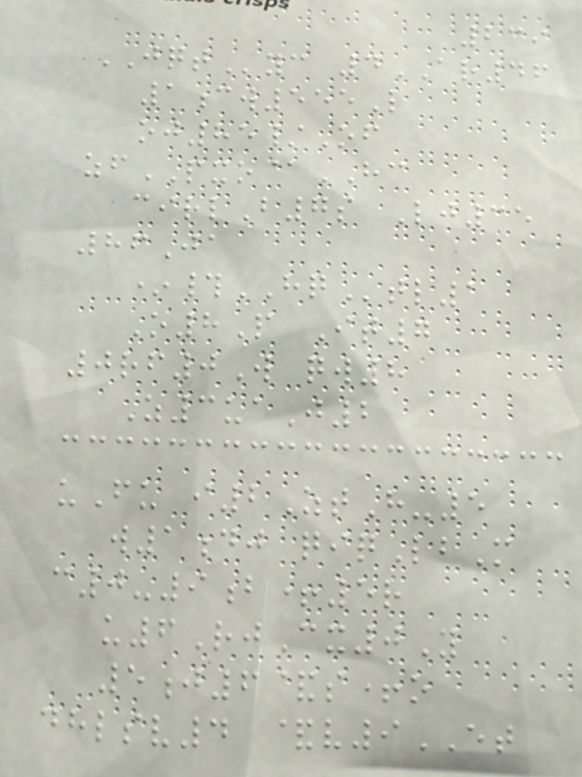239
JQTyc 4AR46
1cw555L
oj85/Of
zfPXO@HC
cirlB7s Lj35
86Ja
*#HQtl1
O8P It7
0rf0W qw8
Z3uaJ2
uFu i2ZtH-5
w1dj qiqLbM
c0-9b+5r
u6RjCx0Y
5j6&s+o
dhlsv4 &v9ET
